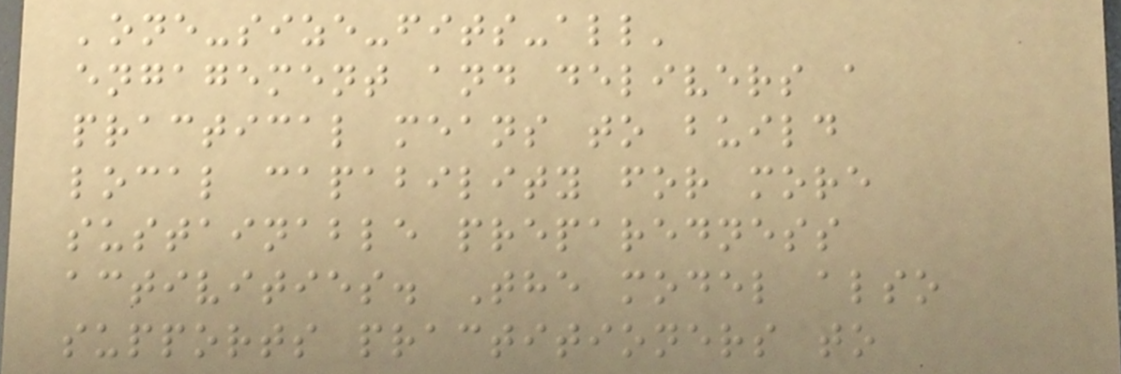'one-size-fits-all'
engagement and delivers a
practical means to build
local capability for more
sustainable preparedness
activities. The model also
supports practitioners to
